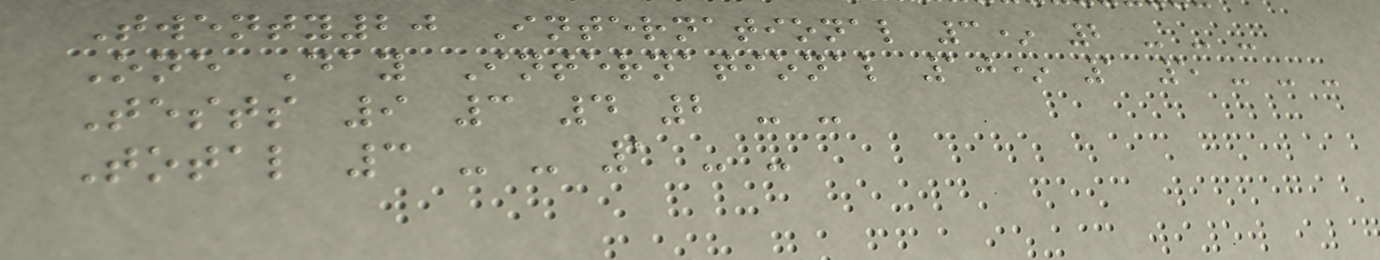Twenty20 International 3* 2 - - -
One Day International 10* 1 5 - - -
Tests 9 3 4 2 - -
Total 3 - - 1 - -
